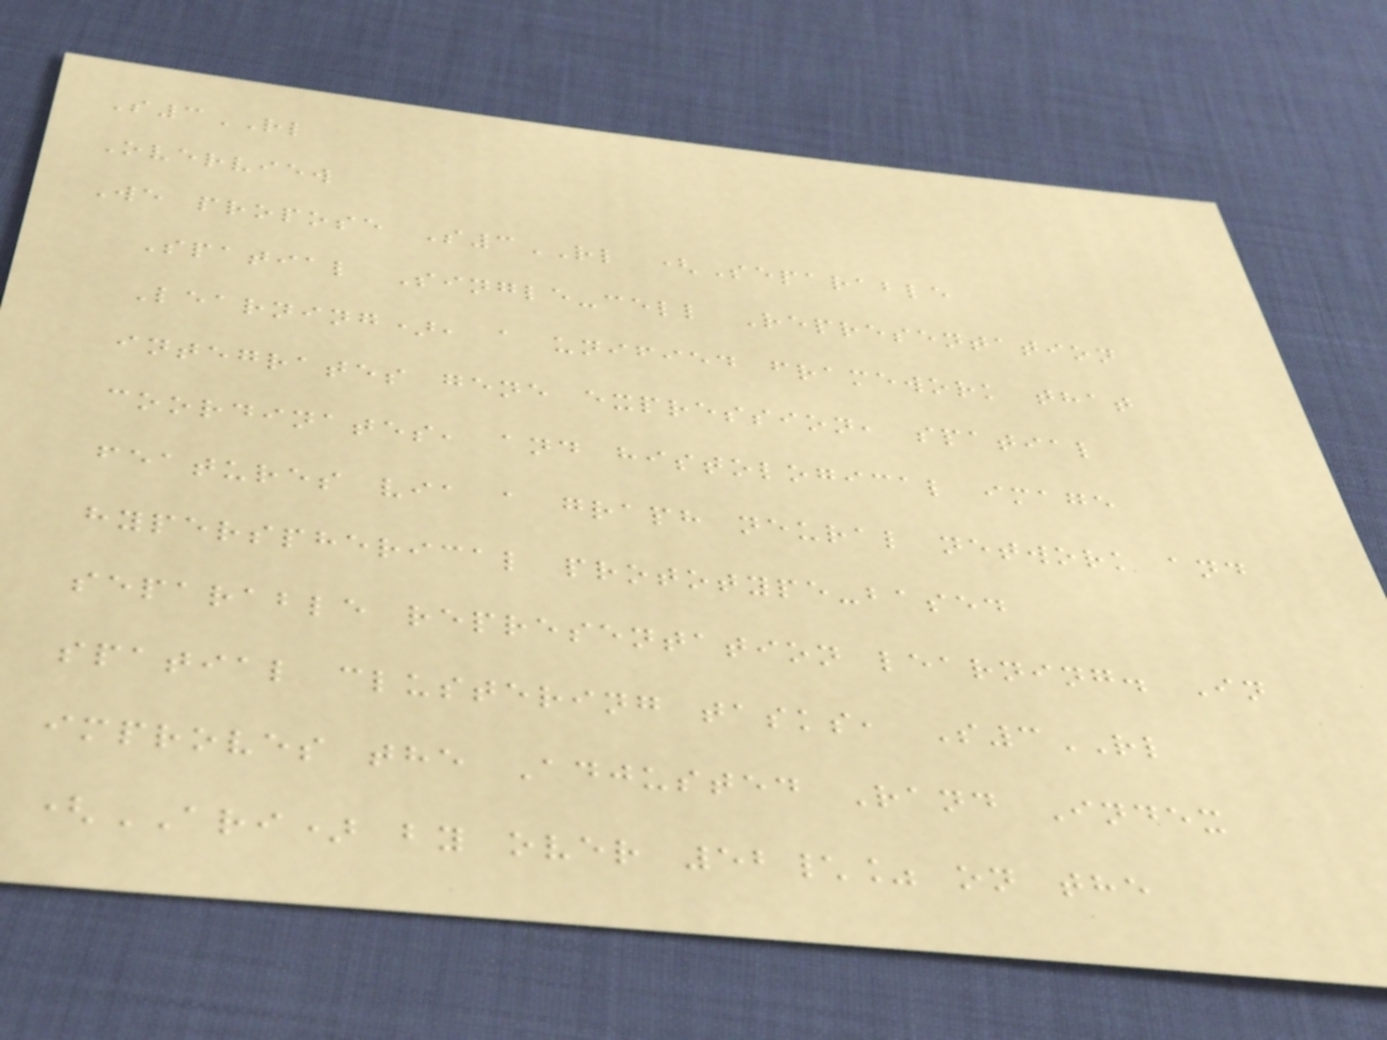S3RL
Overview
We propose S3RL (Separable
Spatial Single-cell Representation
Learning), a unified framework that
integrates gene expression, spatial
coordinates, and histological image
features via a graph neural network and
hyperspherical prototype-based
separable representation learning. In
spatial clustering tasks, S3RL
improves the Adjusted Rand Index
(ARI) by over 52\% on the
